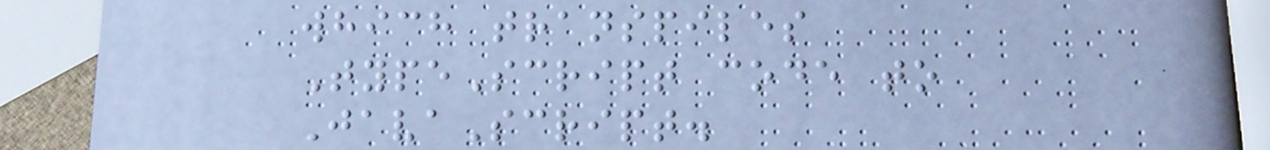which transpiles
TypeScript code to
JavaScript.
